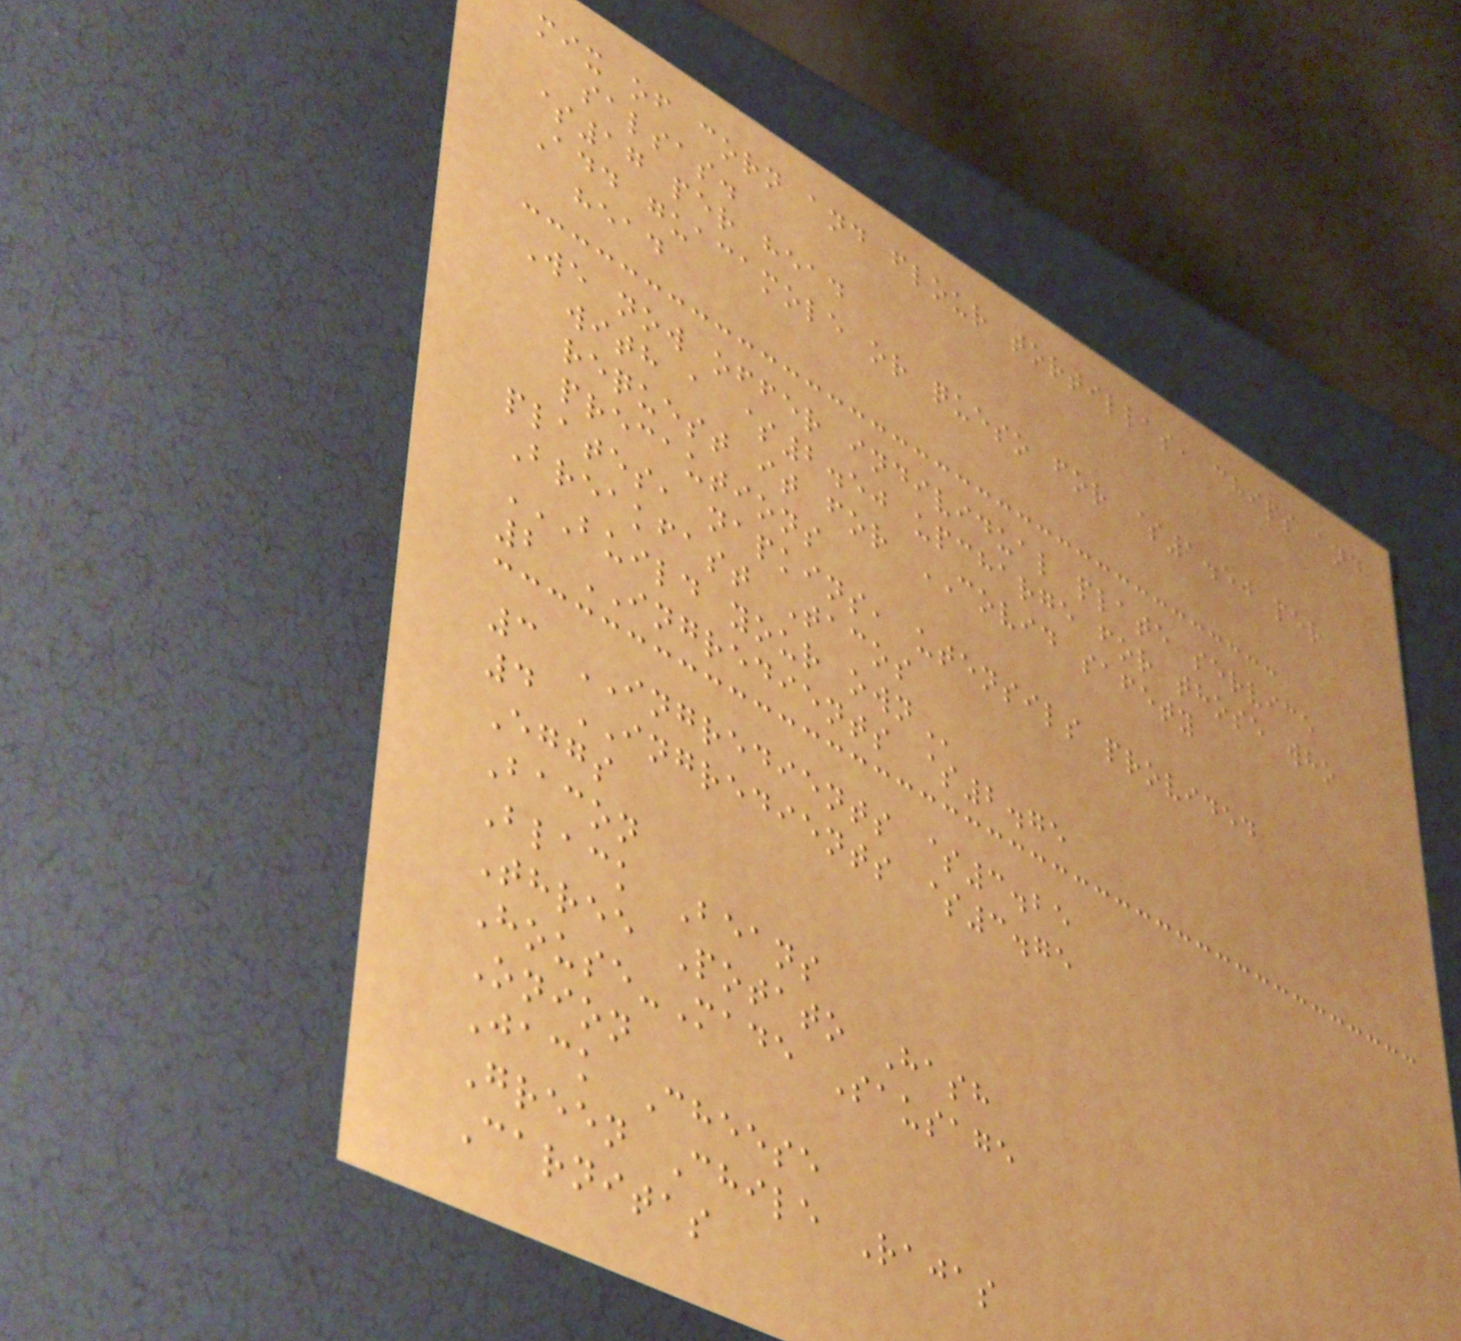mix of corn and flour tortillas, chips and
salsas.
$17 per head
Add guacamole or queso for $1.50 per
head
We now offer individual plate service
with a $2.50 upcharge for those who
request it for COVID safety
precautions
plates, napkins, utensils provided
Breakfast Tacos
BUILD YOUR OWN
2 INGREDIENTS $2.75
3 INGREDIENTS $3.25
4 INGREDIENTS $3.75
Eggs
Bacon
Black Beans
Three Potato Hash
House-Made Sausage
Onion
Jack Cheese
Green Chile Rajas
Carnitas
